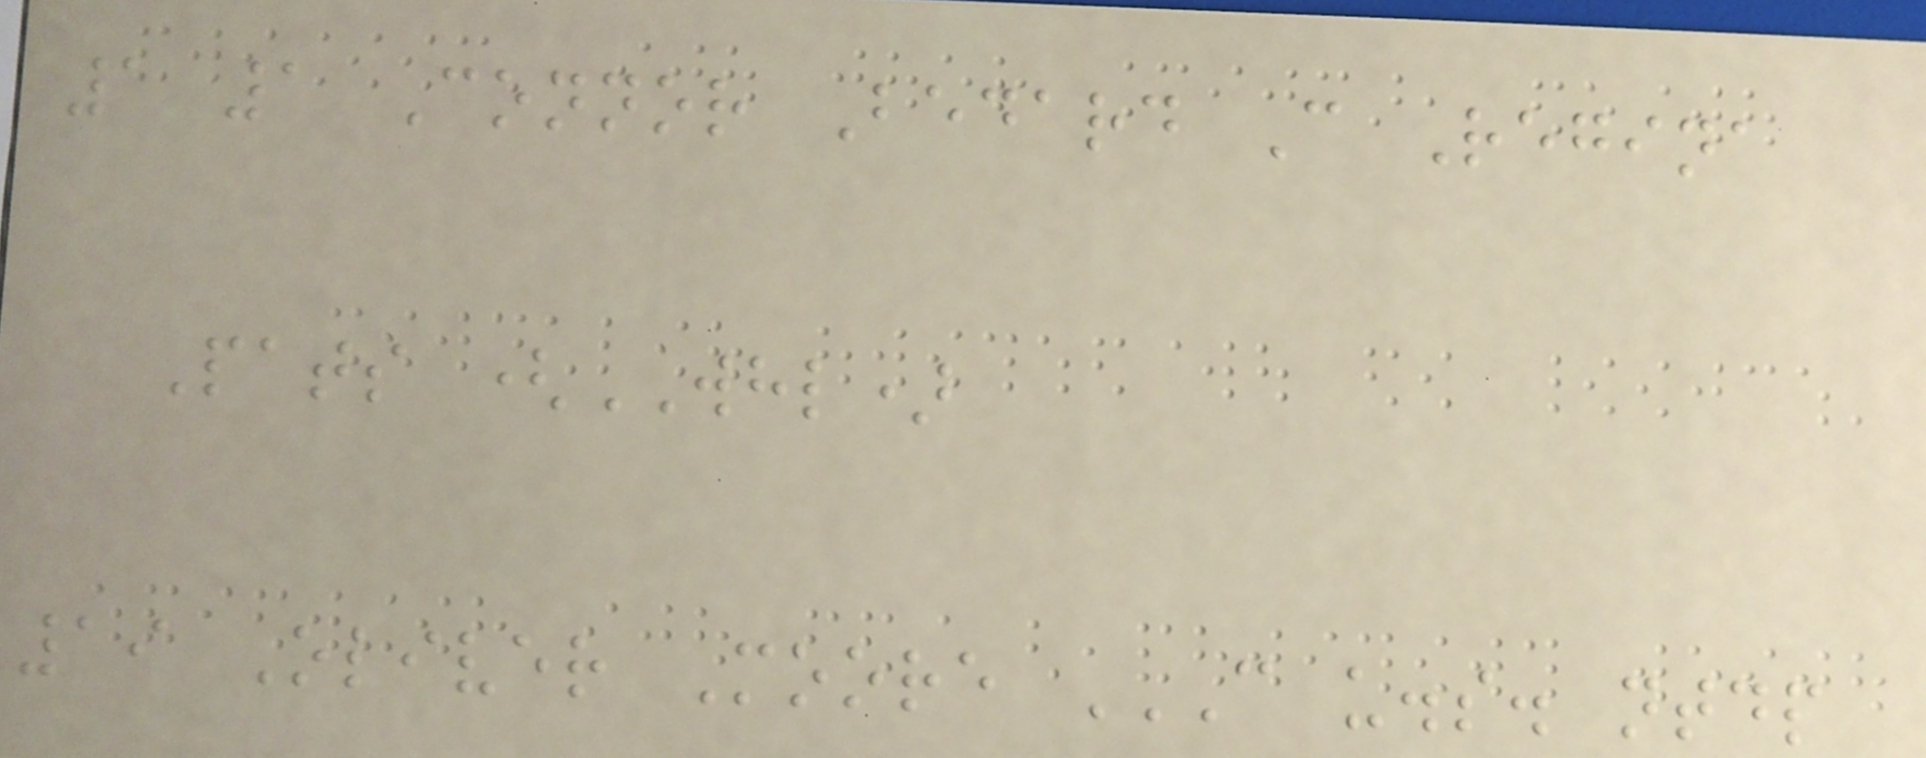1 1 Connor Bedard C Regina
Pats (WHL)
19 Oliver Moore C U.S. NTDP
